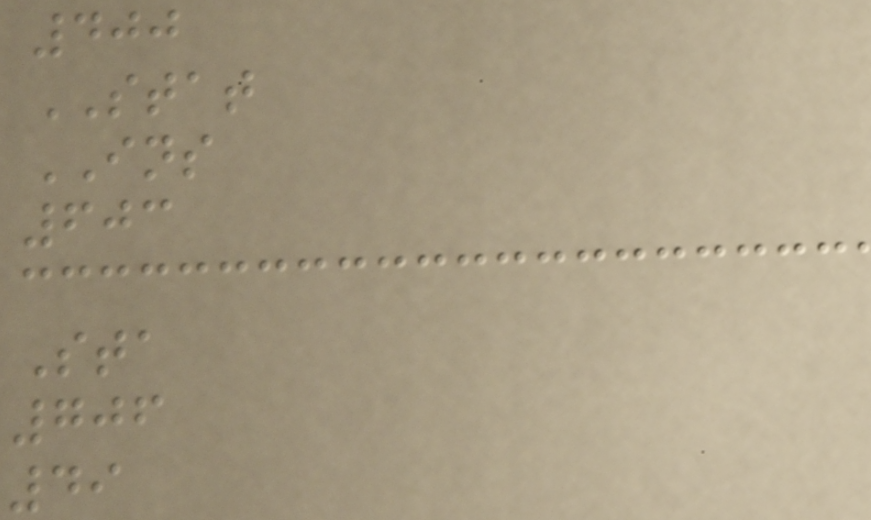400
STAT
INS
603
Sta
706
49
